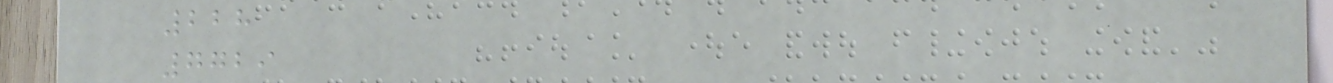228
7729
